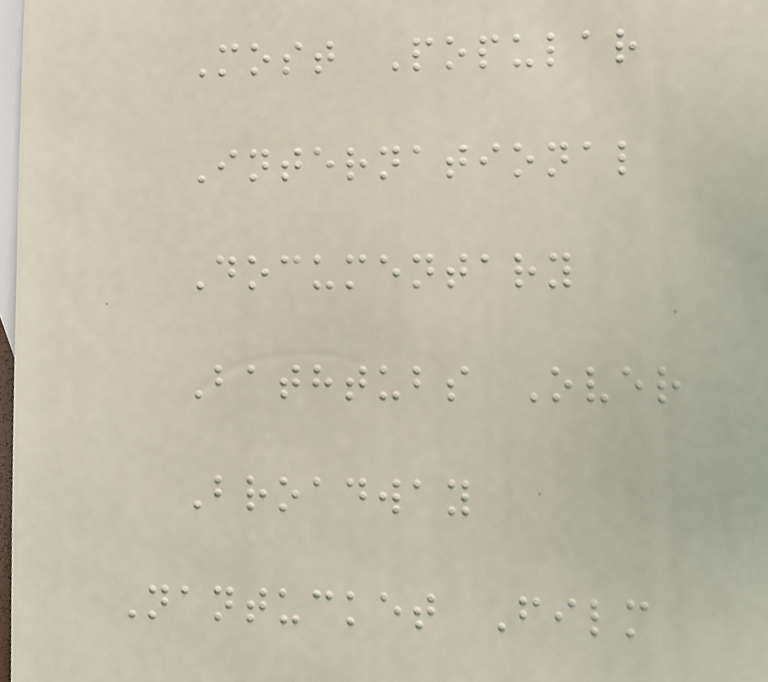Most Popular
International
Documentary
Bathtubs Over
Broadway
Nantucket Film
